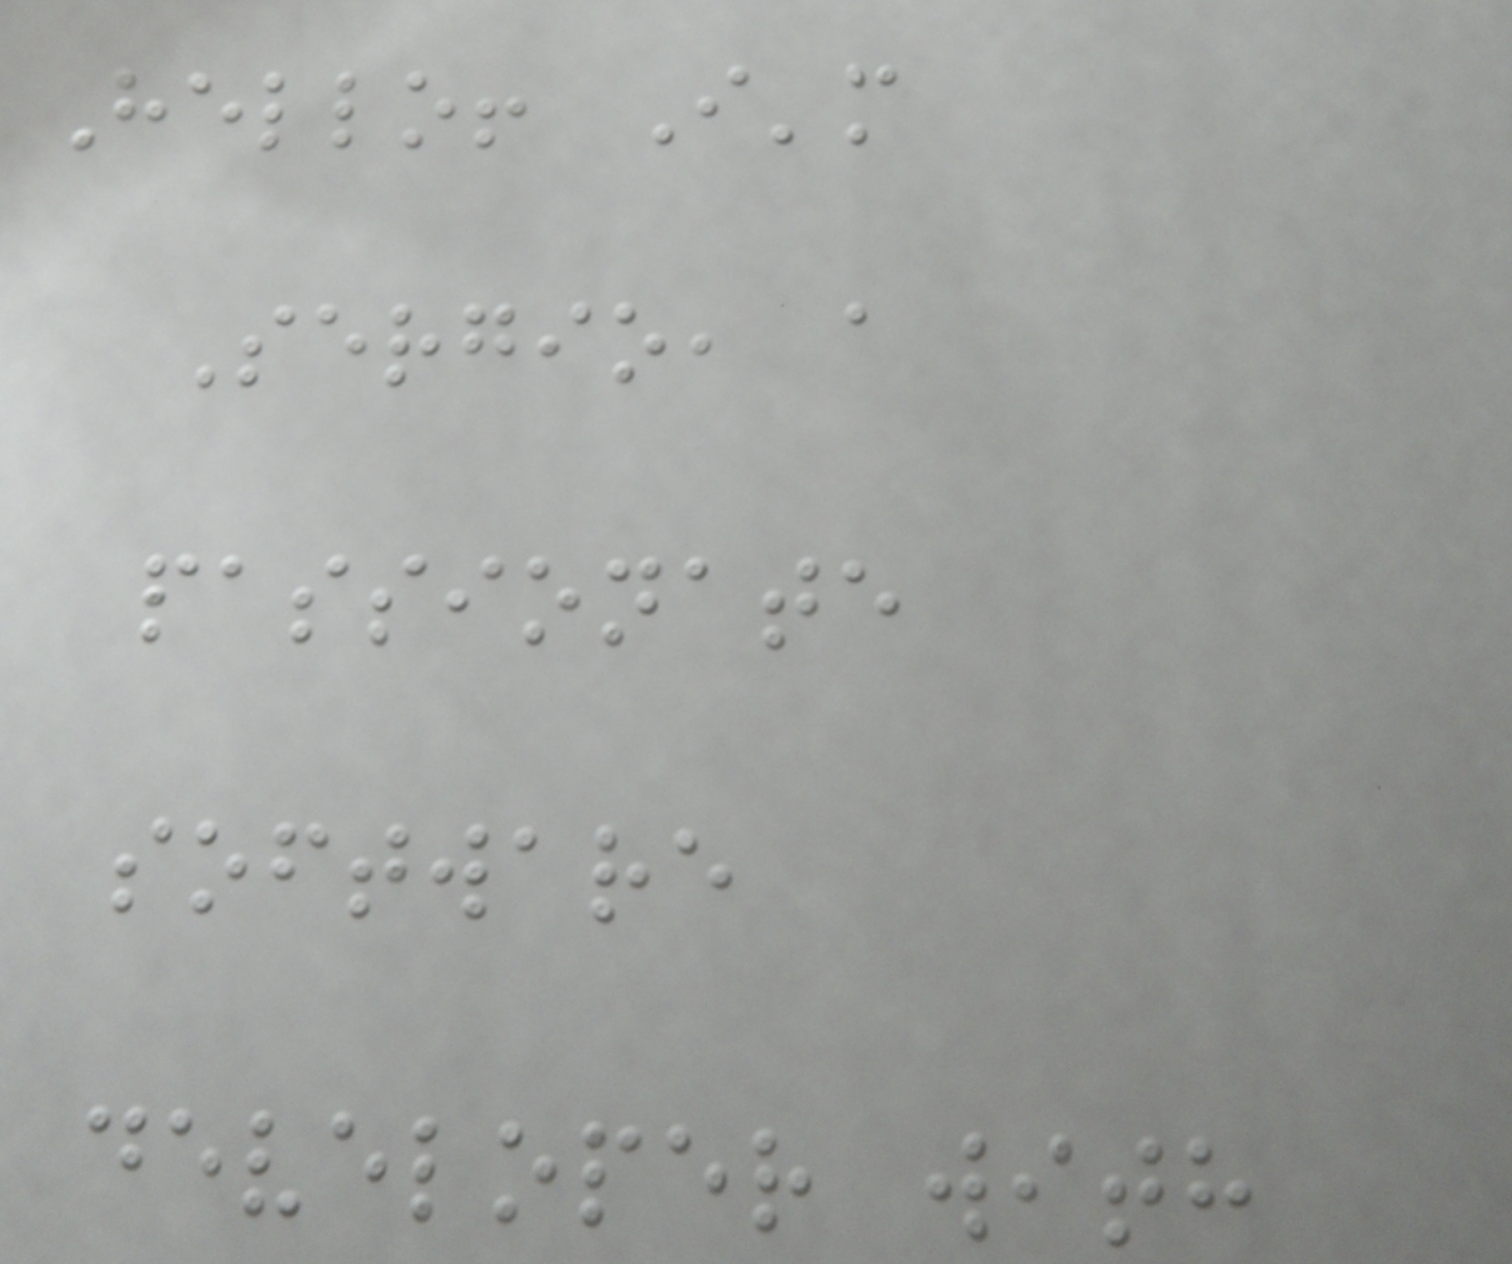Hello! I'm
Sergio, a
passionate
software
developer with
